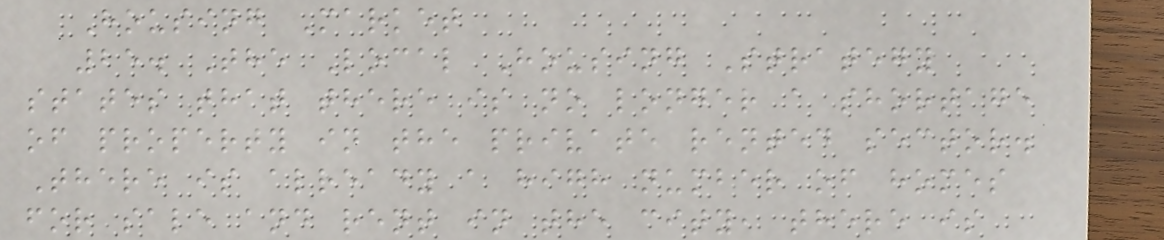Housing Market
25. The Local Housing Strategy
states that there is no longer a shortage
of property in the private rented sector.
There is already a high number of homes
for sale and rent in the city, there is
